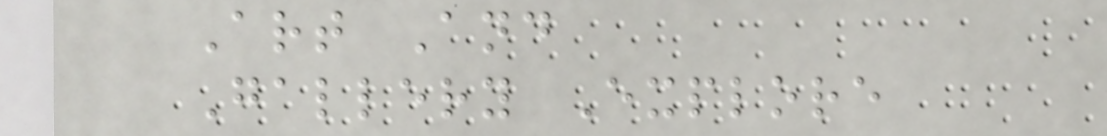Art And
Gallery Explore
